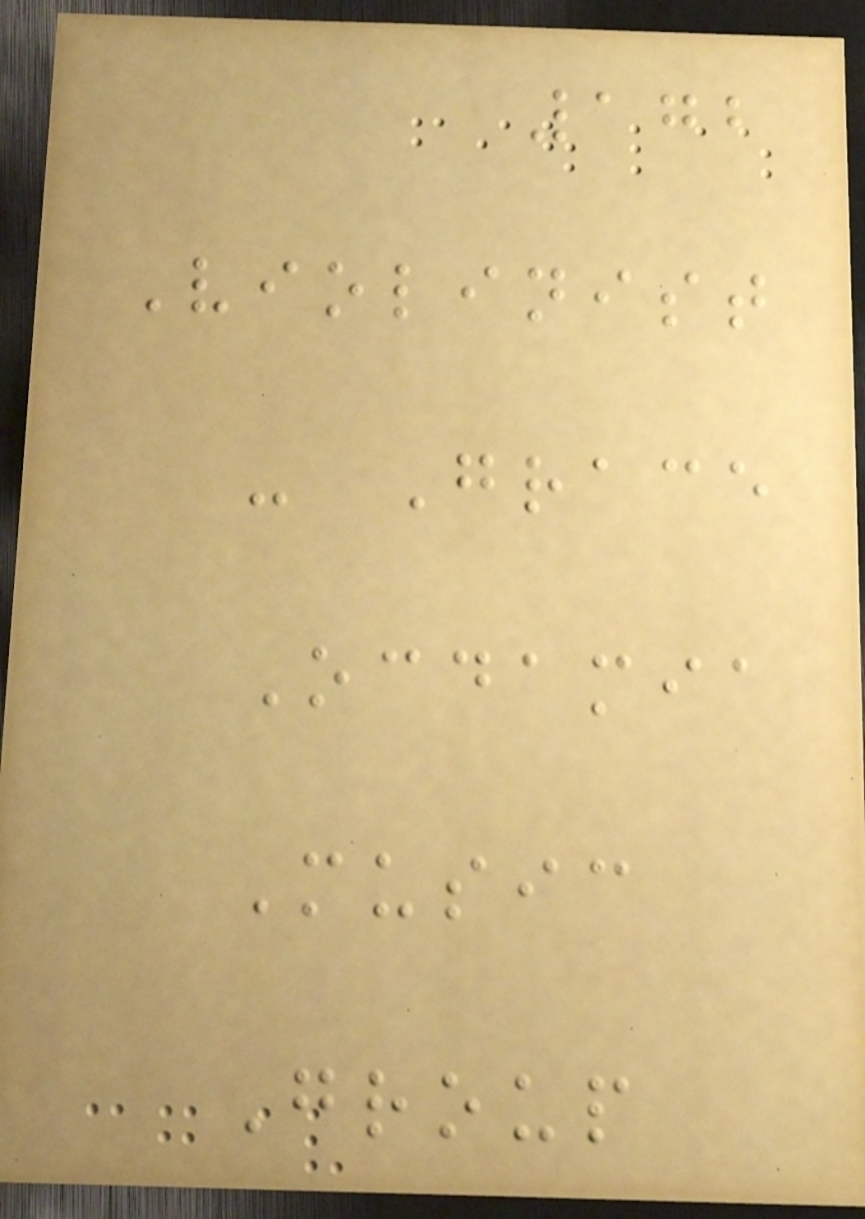172
Violinist
- Grace
Ocdamia
Music
Group
